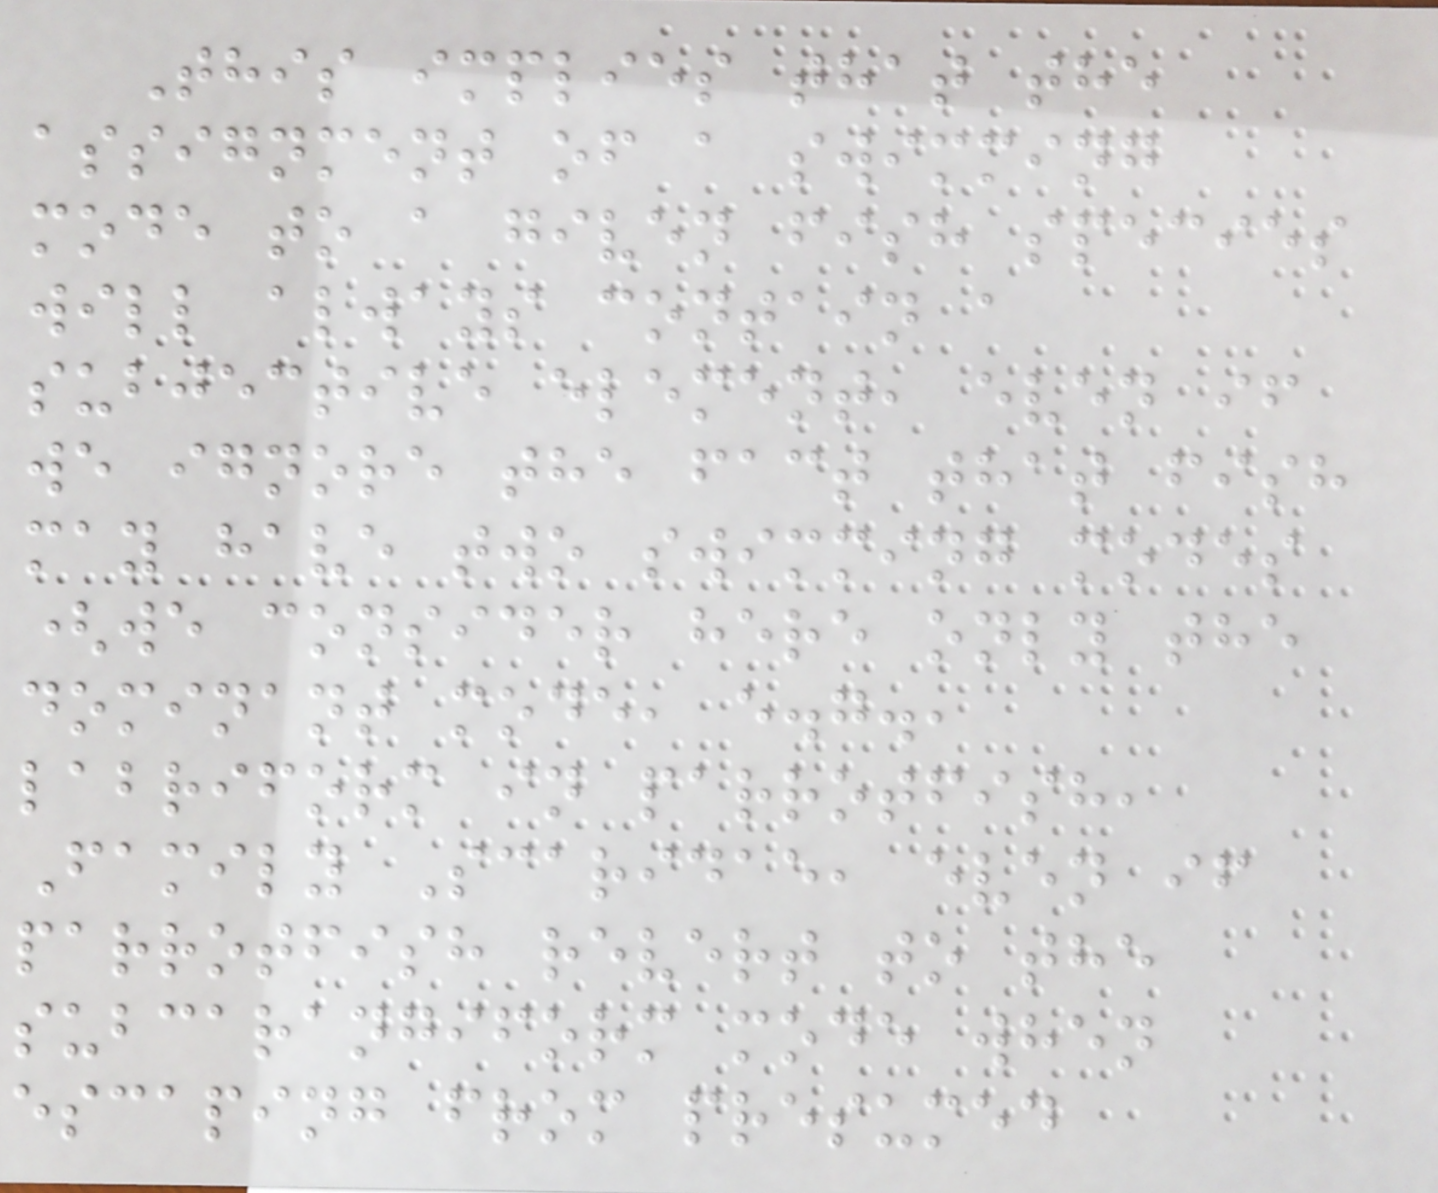This implies that the
assignment of a swimming
mode to a given fish species
will always contain a
subjective element, even if
we ignore the fact that fish
may have two swimming modes
(we consider here only the
dominant mode, e.g.,
labriform in parrotfish,
Family Scaridae, even if
parrotfish revert to the
subcarangiform mode when
escaping from presumed
